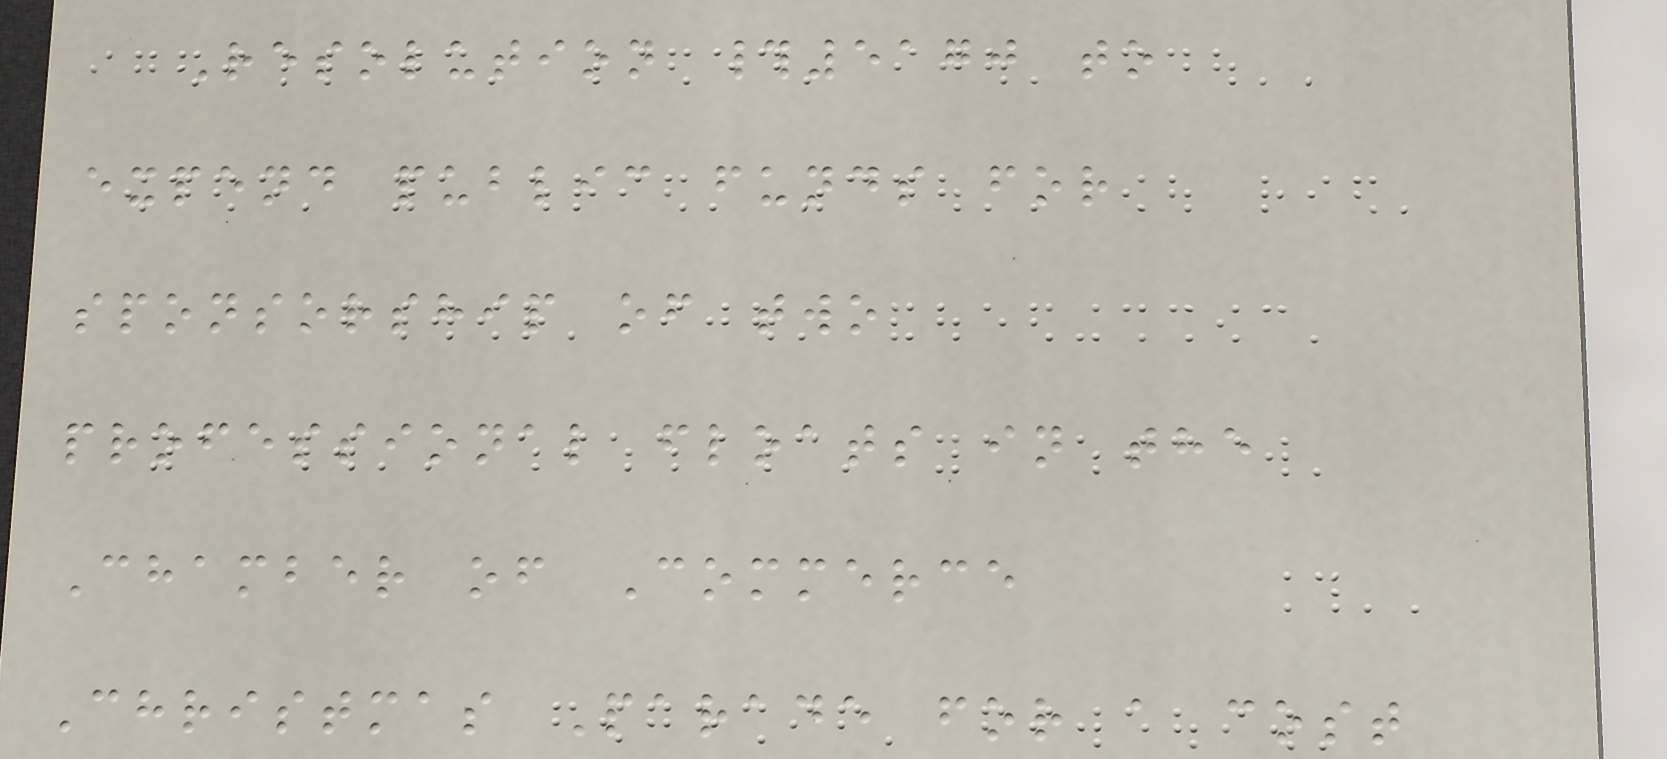Resolution #5170 to
expend public funds for
sponsorship of two
professional floats in the
Chamber of Commerce
Christmas Parade for a cost
